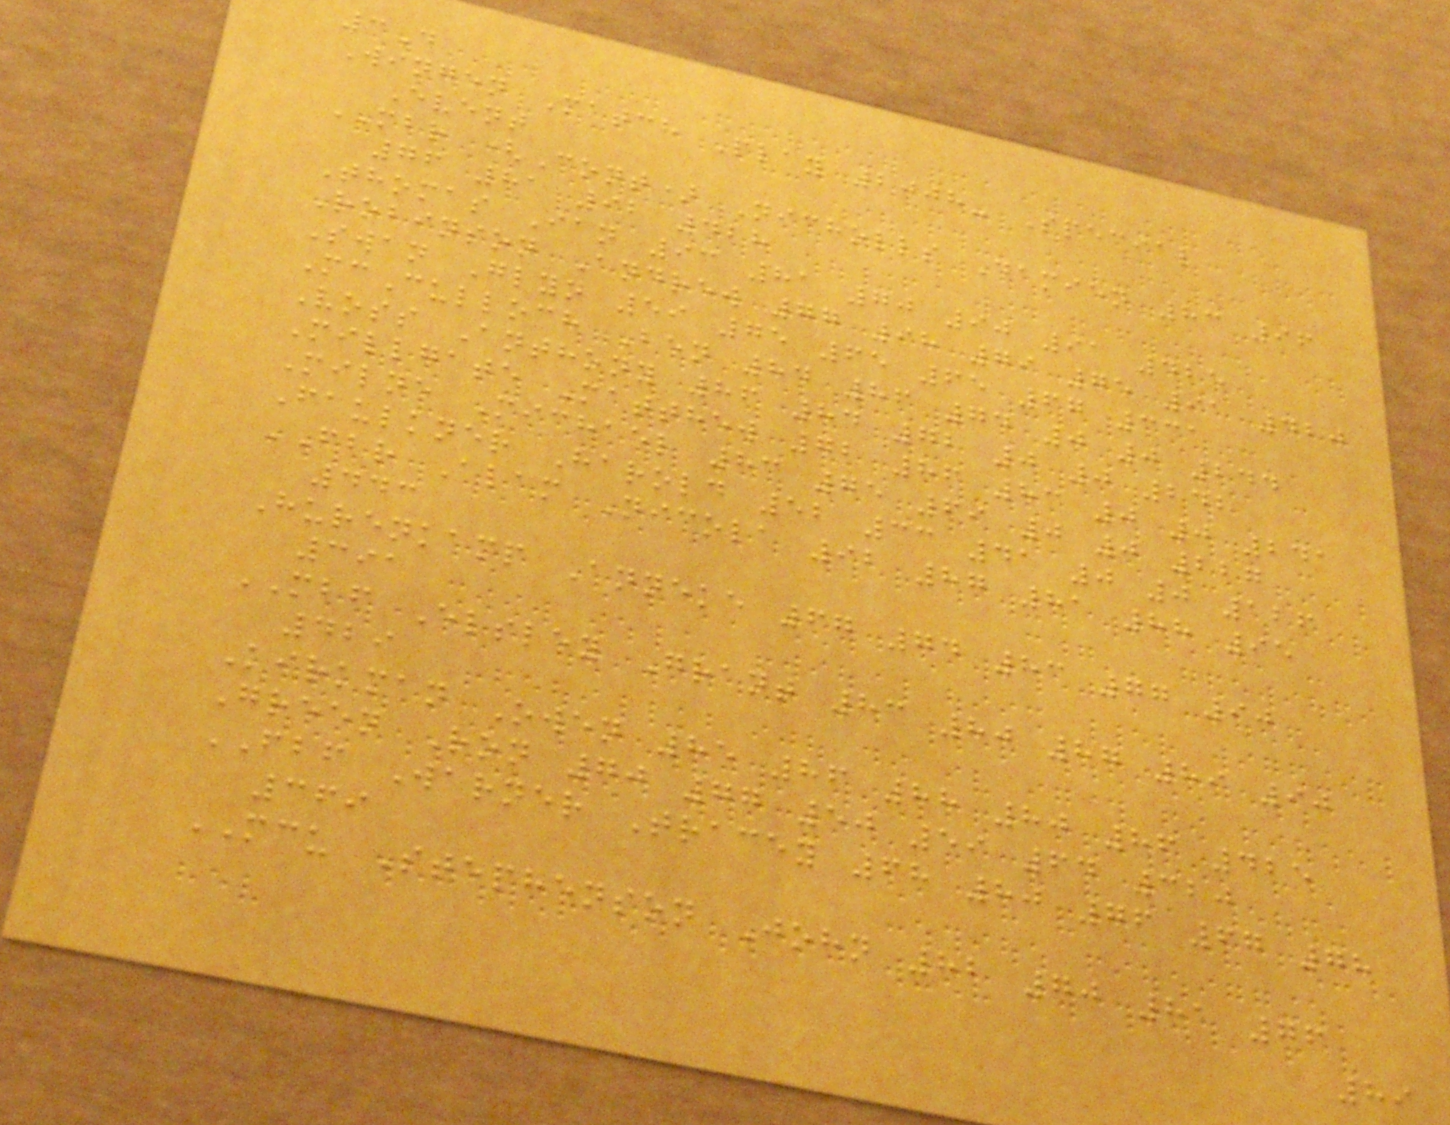3D
Wingen Match Play 2008- Special
Event
MBR (Cont) Nicholls Damien 83 96
76 81 92 428
Thomas Ian 93 81 70 90 91 425
Robinson Andrew 77 98 79 75 91 420
Swan Glyn 59 75 65 65 67 331
McCulloch Ben 84 86 74 0 0 244
Voss Anthony 86 84 72 0 0 242
Millgate Matthew 72 86 83 0 0 241
Milne Michael 83 75 69 0 0 227
Faulkner Harold 52 33 41 0 0 126
FBR Alam Nicola 92 87 81 88 95
443
Hurenkamp Anneke 67 74 83 77 90
391
MBF Elsley Grant 83 80 87 89 90
429
Kirkman Owen 85 86 88 80 86 425
Green Ron 70 77 50 59 64 320
FBF Warner Tracey 68 80 76 67 78
369
MCU Stephenson John 82 70 81 76
89
